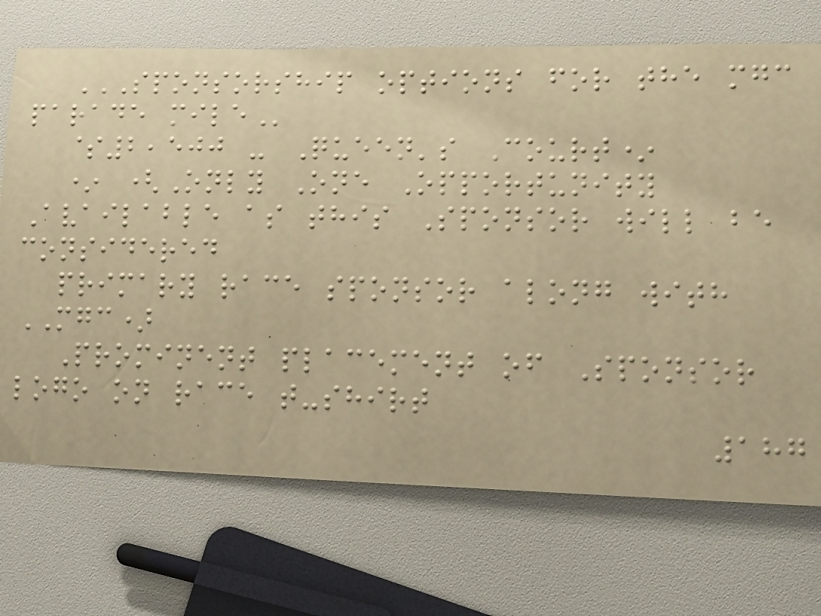SPONSORSHIP OPTIONS FOR THE MGC
PARADE MILE
$2,500 - Queen's Court*
* (Only One Opportunity
Available as this Sponsor will be
considered
primary race sponsor along with
MGC)
Prominent placement of Sponsor
logo on race t-shirt
187
